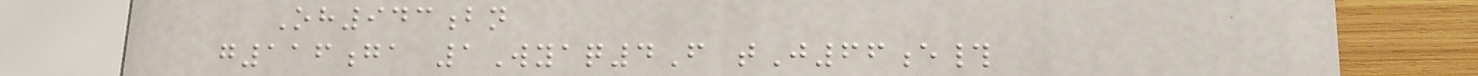Oh943bn
g116ga 1Wyaq4F tJ66e#
